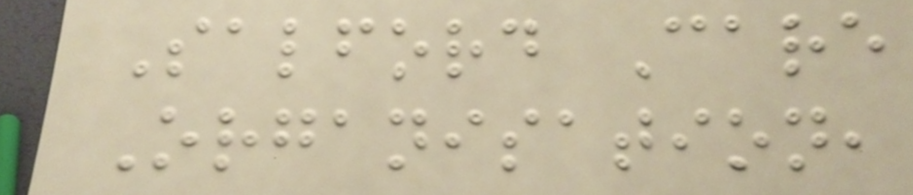Salford Care
Organisation,
